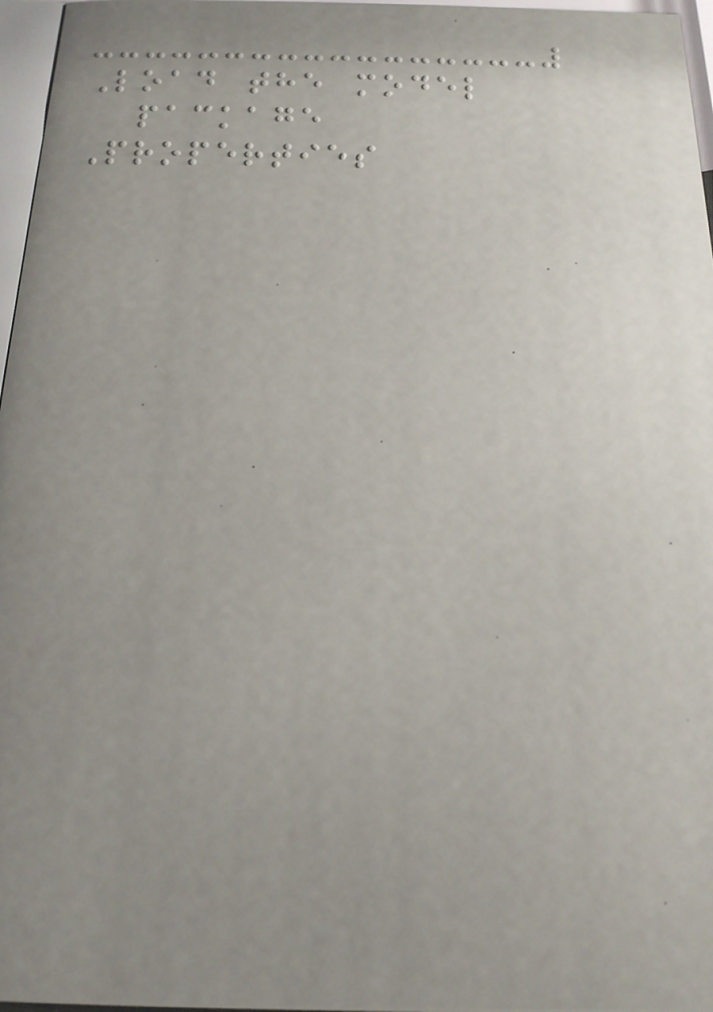Load the model
package
Properties
